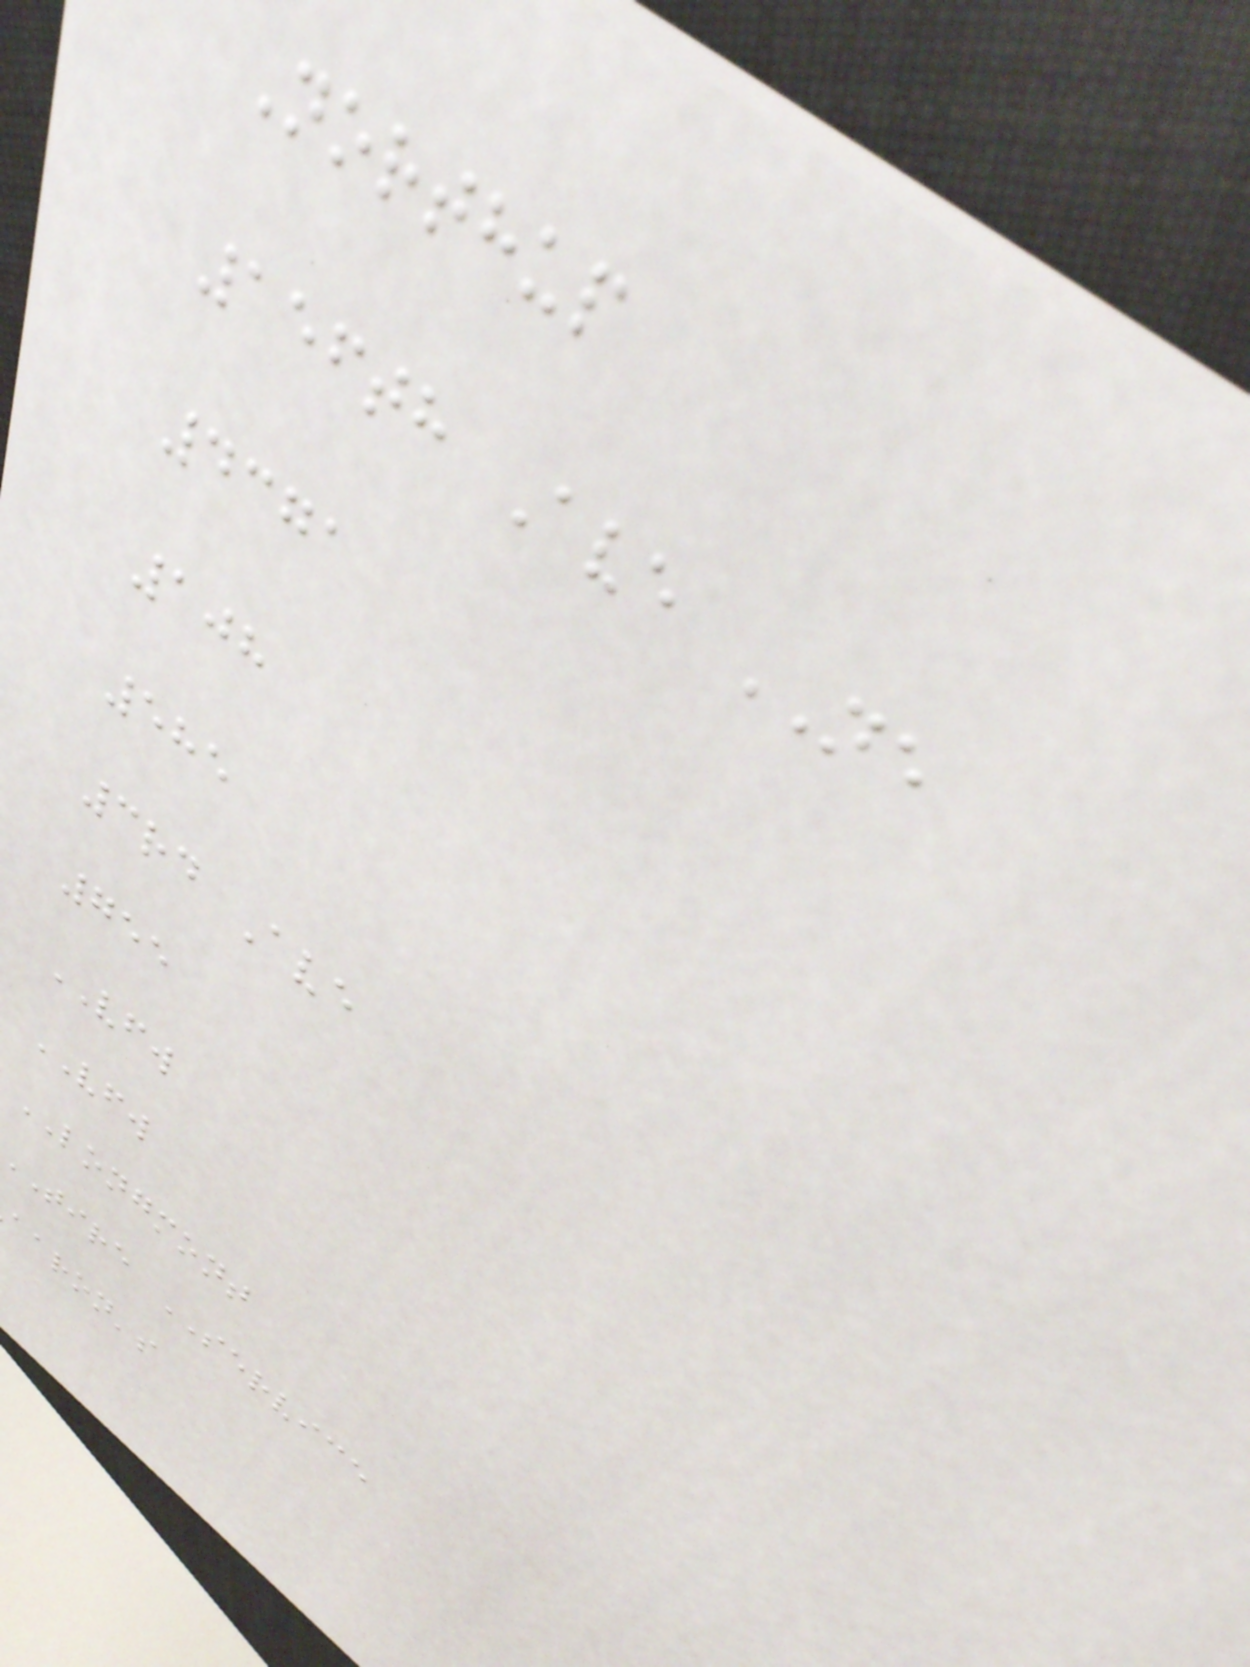Northup
156th Ave NE
4371
108
585
3rd Ave
755
VFW
VFW
LONGMONT
tire SERVICE
aaron's
